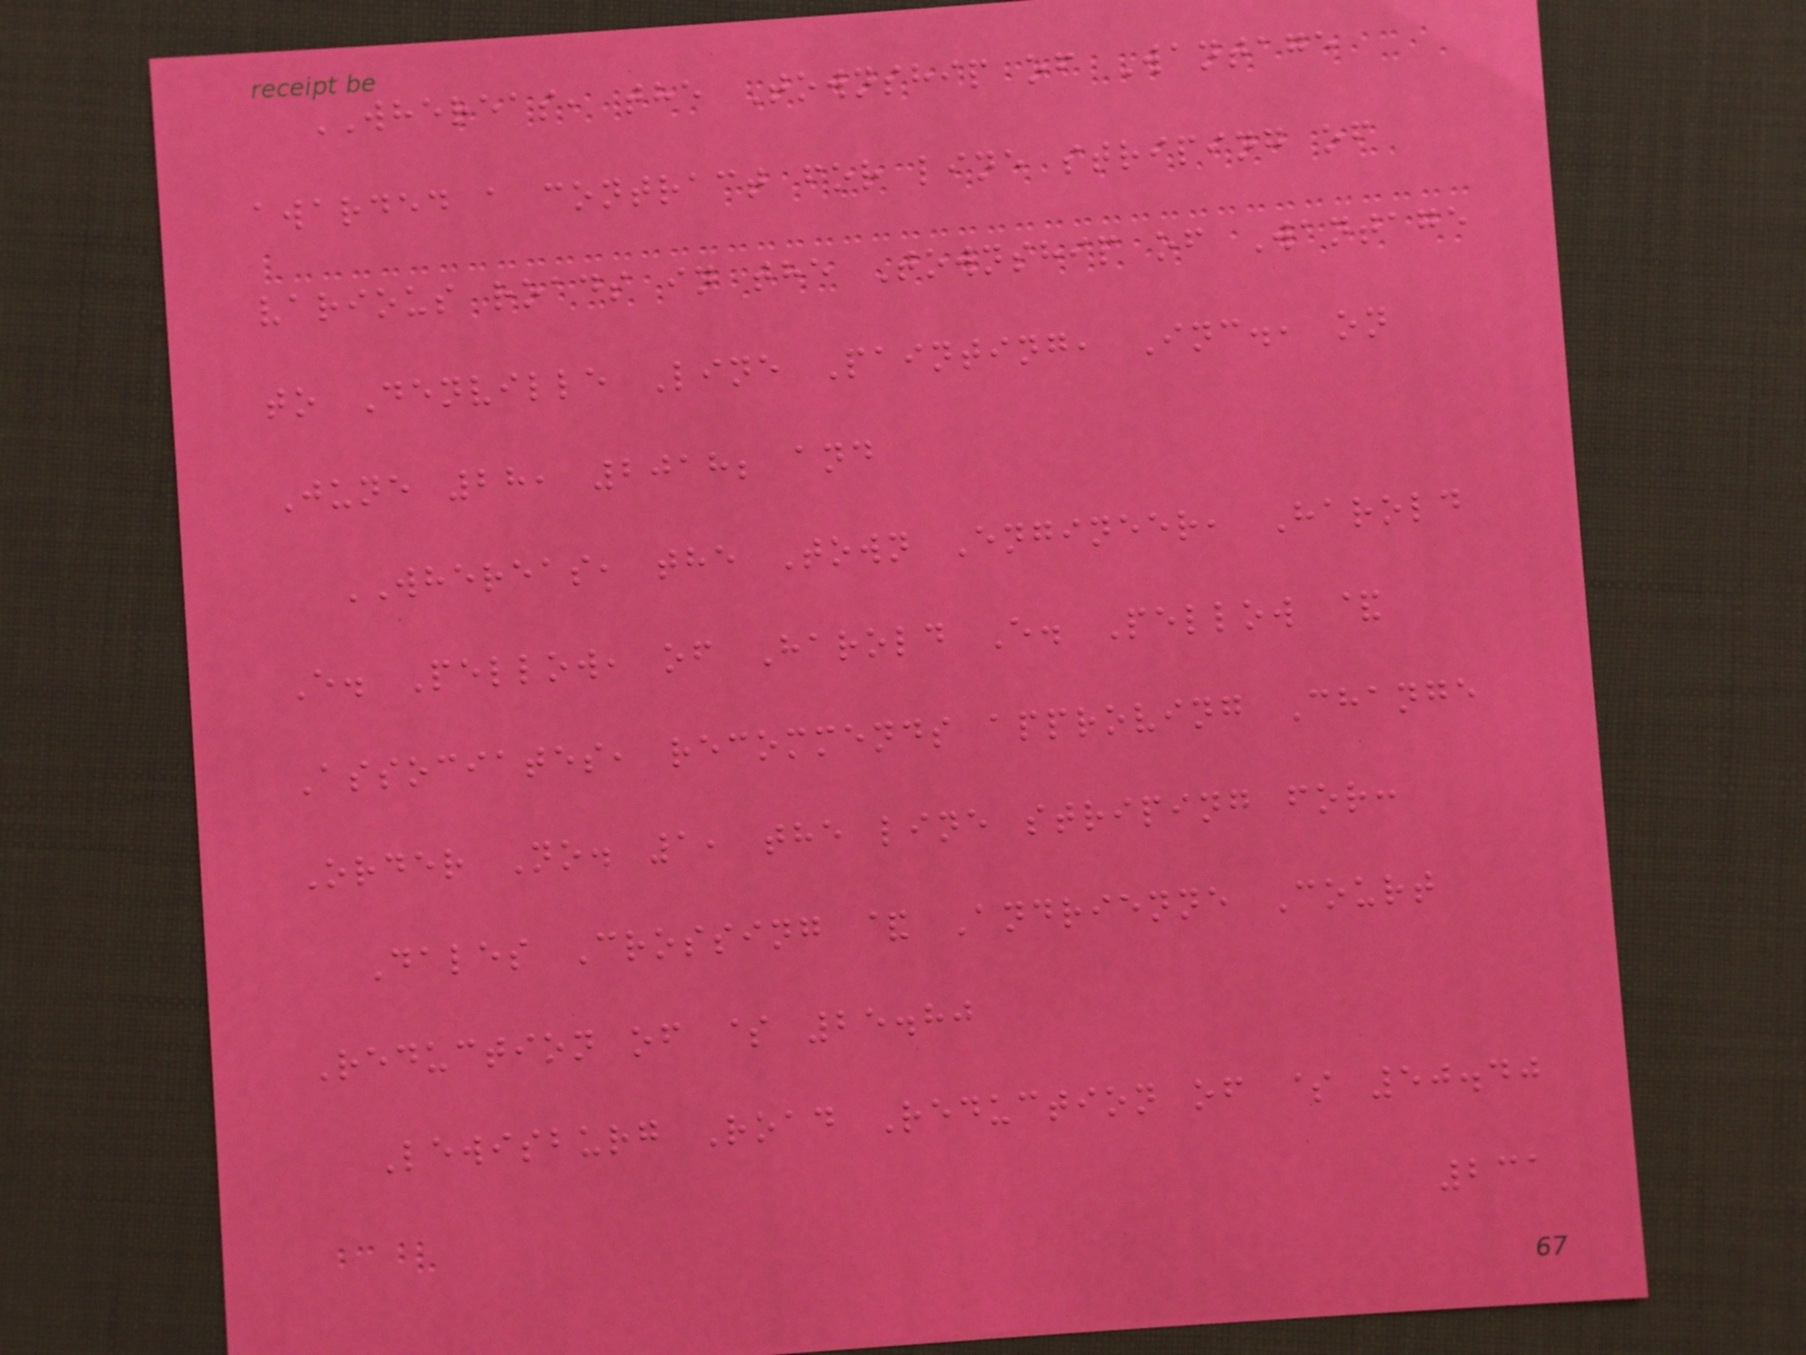WHEREAS, the Township of Wantage
awarded a contract for line striping of
various roads in the Township of Wantage
to Denville Line Painting, Inc., on
June 28, 2018; and
WHEREAS, the Town Engineer, Harold
E. Pellow, of Harold E. Pellow &
Associates, recommends approving Change
Order No. 1, the line striping for:
Dales Crossing & Andrienne Court
Reduction of $ 25.80
Lewisburg Road Reduction of $ 50.40
231
